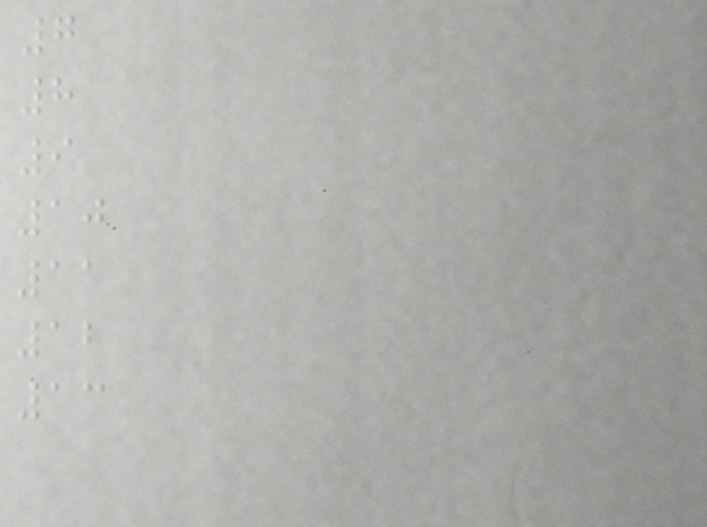7
8
9
10
11
12
13
